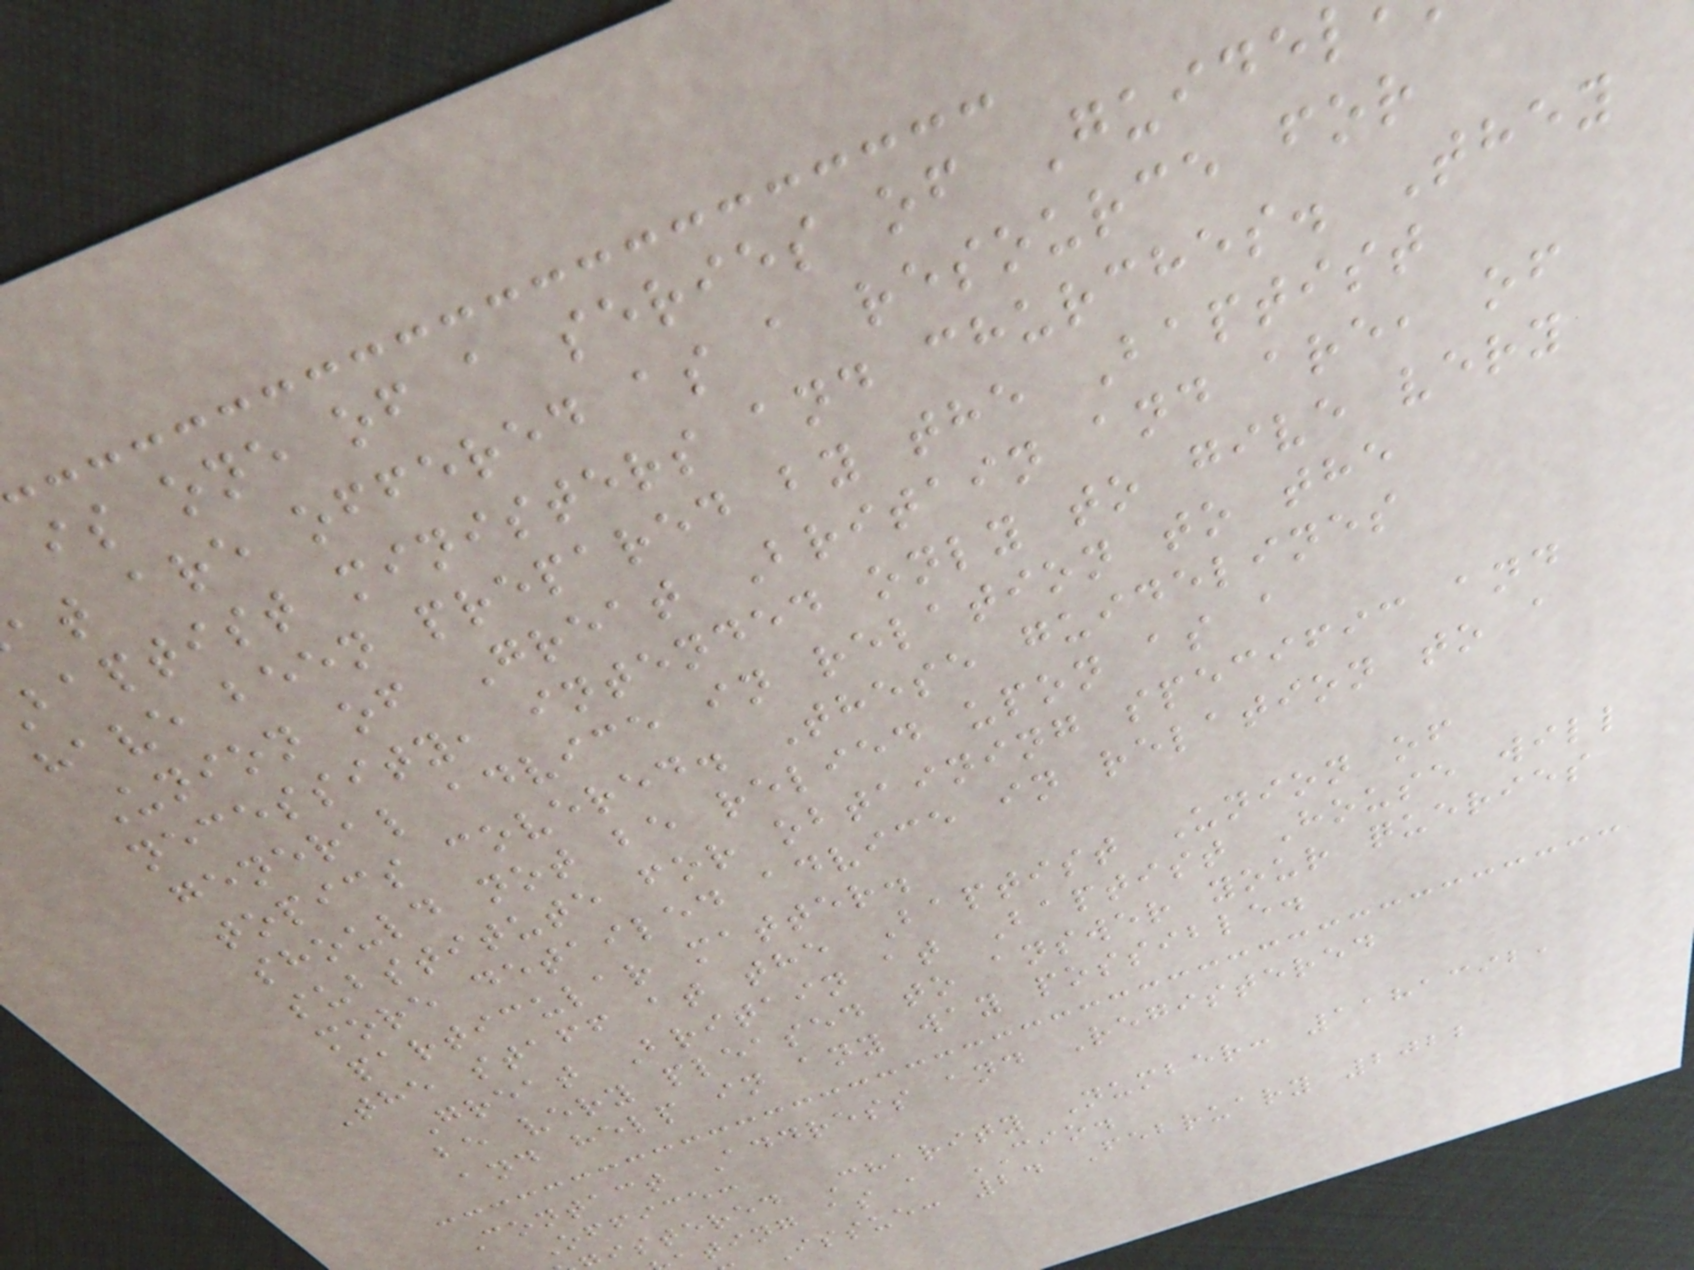is one of a series of Guide
at are offered as a resource for
baptist ministers and churches. They
have been prepared by the Baptist
Union of Great Britain and are, of
necessity, intended only to give very
general advice in relation to the
topics covered. These guidelines
should not be relied upon as a
substitute for obtaining specific and
more detailed advice in relation to a
particular matter.
The staff at the Baptist Union of
Great Britain at Baptist House will
be very pleased to answer your queries
and help in any way possible.
Contact Address and Registered
Office:
istered Charity Number: 1181392,
ating as a CIO.
Issue: 24 February 2022
